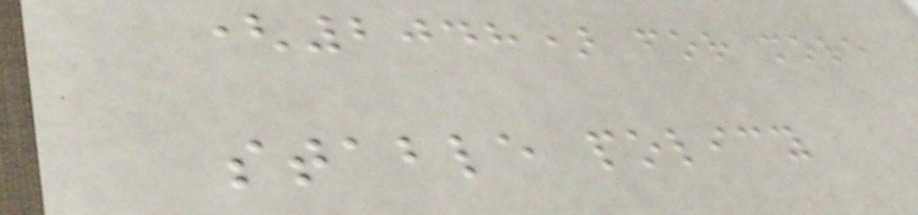(2048) for more
stable policy
